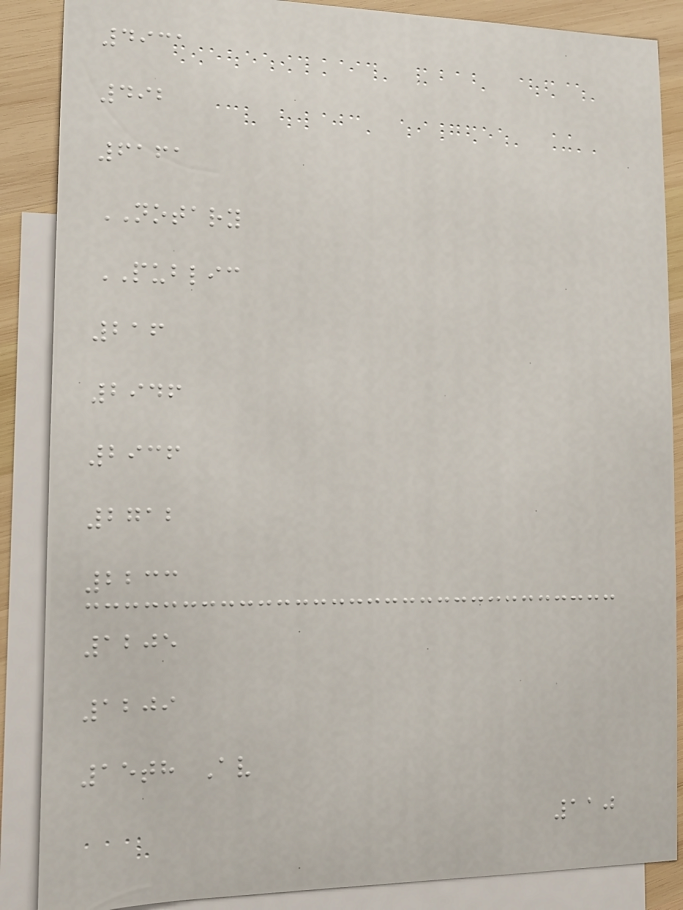4931
492
6161
NOTARY
PUBLIC
216
2946
2936
2712
2233
1205
1209
15th Av
110
